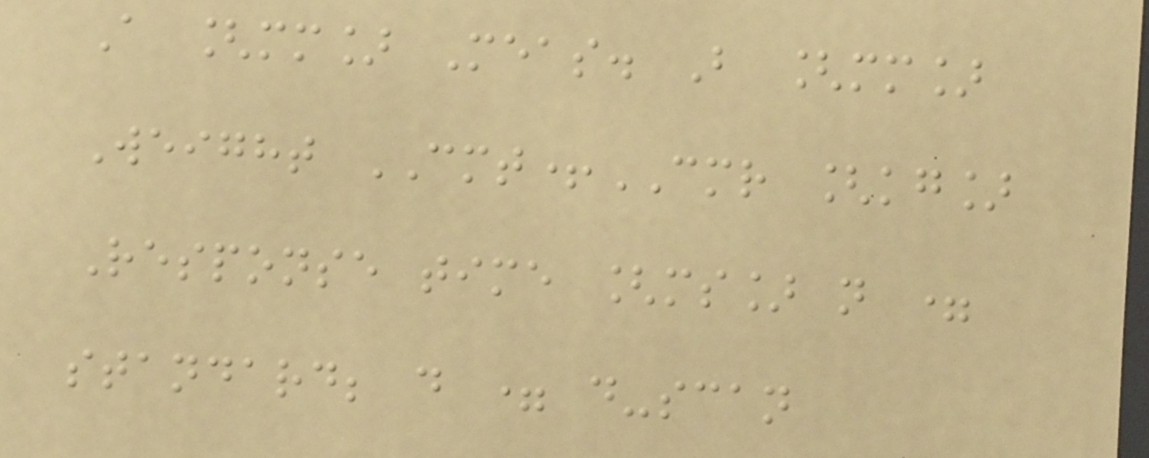A [mm] Meas. B [mm]
Weight CMT+CMR [kg]
Response time [ms] n =
standard; d = d-scan
